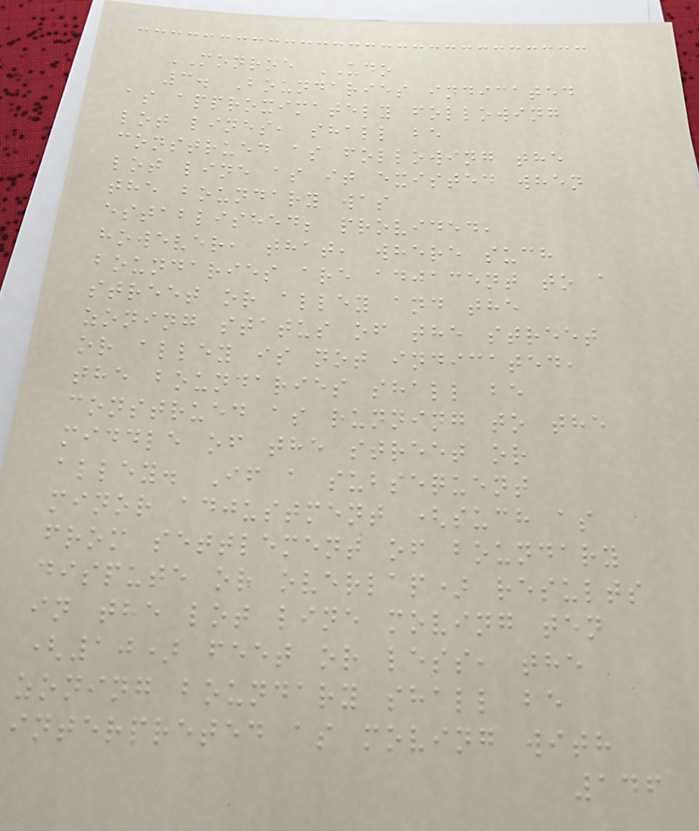MONROE UDO
3. Boundaries indicated
as approximately following
lot lines, shall be
construed as following the
lot line as it existed when
the boundary was
established; provided,
however, that, where such
boundaries are adjacent to a
street or alley and the
zoning status of the street
or alley is not indicated,
the boundaries shall be
construed as running to the
middle of the street or
alley. If a subsequent
minor adjustment (such as
from settlement of boundary
dispute or overlap) results
in the lot line moving ten
(10) feet or less, the
zoning boundary shall be
interpreted as moving with
146
